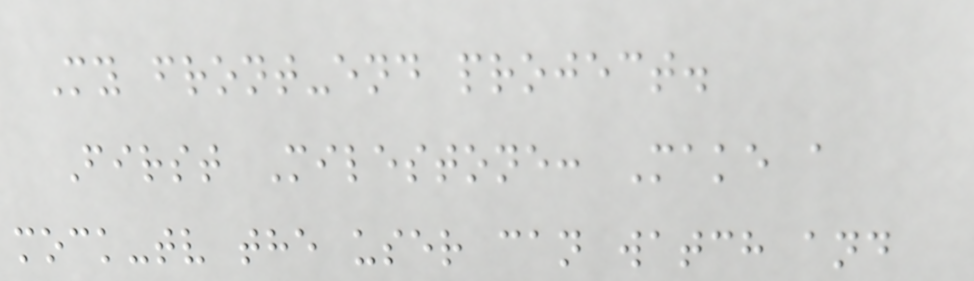My front-end project.
First Milestone: Make a
mock-tv the user can watch and
